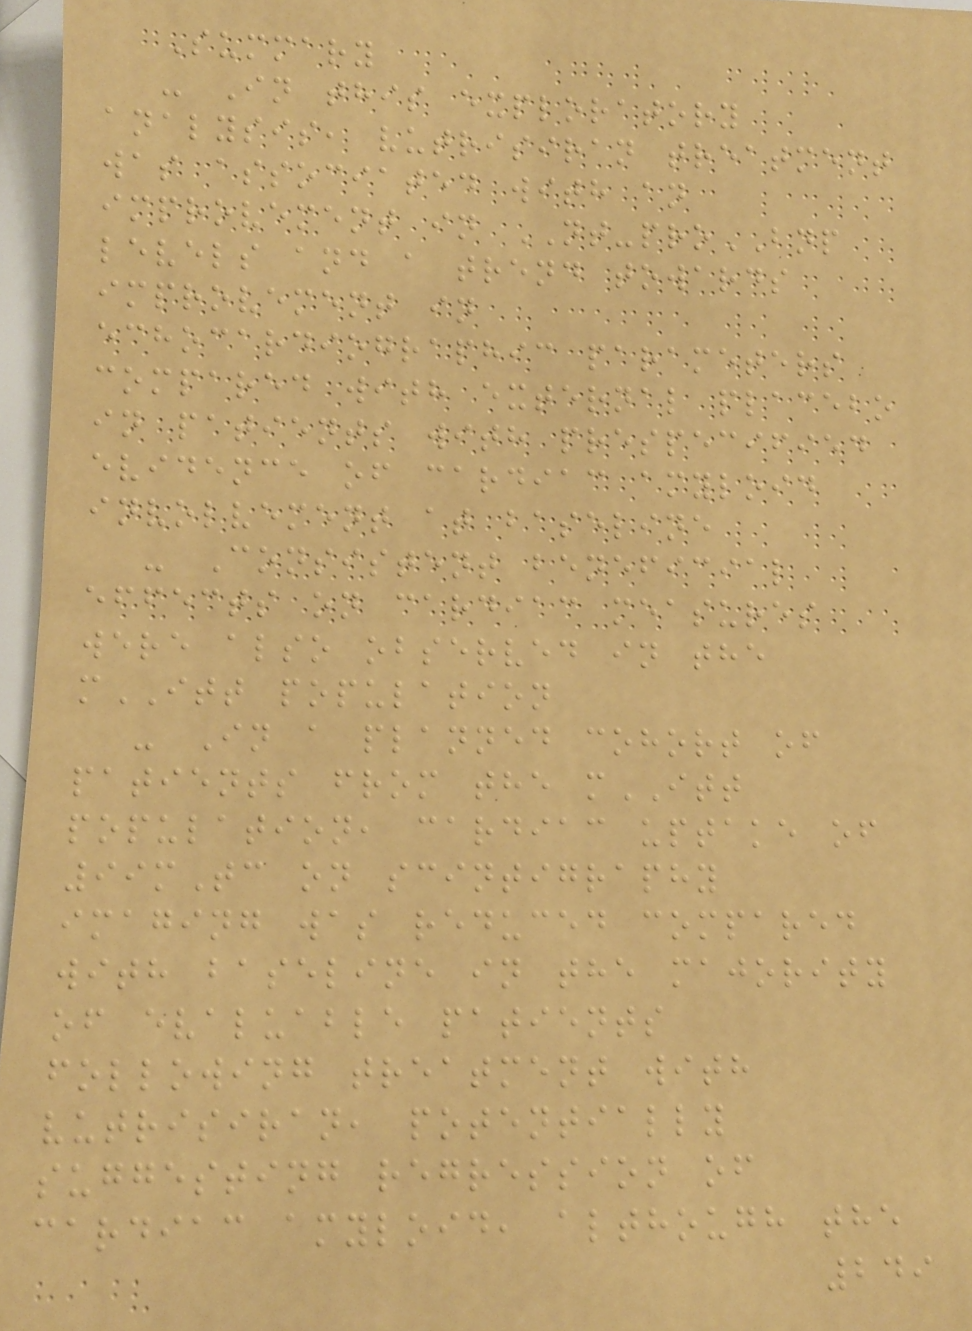Summary
- In this exploratory
analysis, vutrisiran treatment
was associated with an
improvement in NT-proBNP
levels and a trend towards
improvement in
echocardiographic parameters
compared with external placebo
in patients with prespecified
evidence of cardiac amyloid
involvement at baseline
- Consistent beneficial
effects on cardiac measures
were also observed in the
mITT population
- In a planned cohort of
patients from the mITT
population, cardiac uptake of
99mTc on scintigraphy
imaging was reduced compared
with baseline in the majority
of evaluable patients
following treatment with
vutrisiran, potentially
suggesting regression of
cardiac amyloid, although the
249
